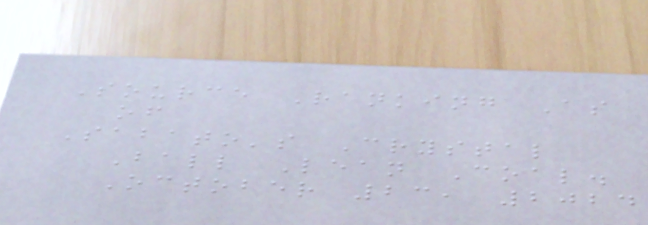Source Ranking As
of
Sabato's Crystal
Ball Lean Coal.
October 23, 2024
